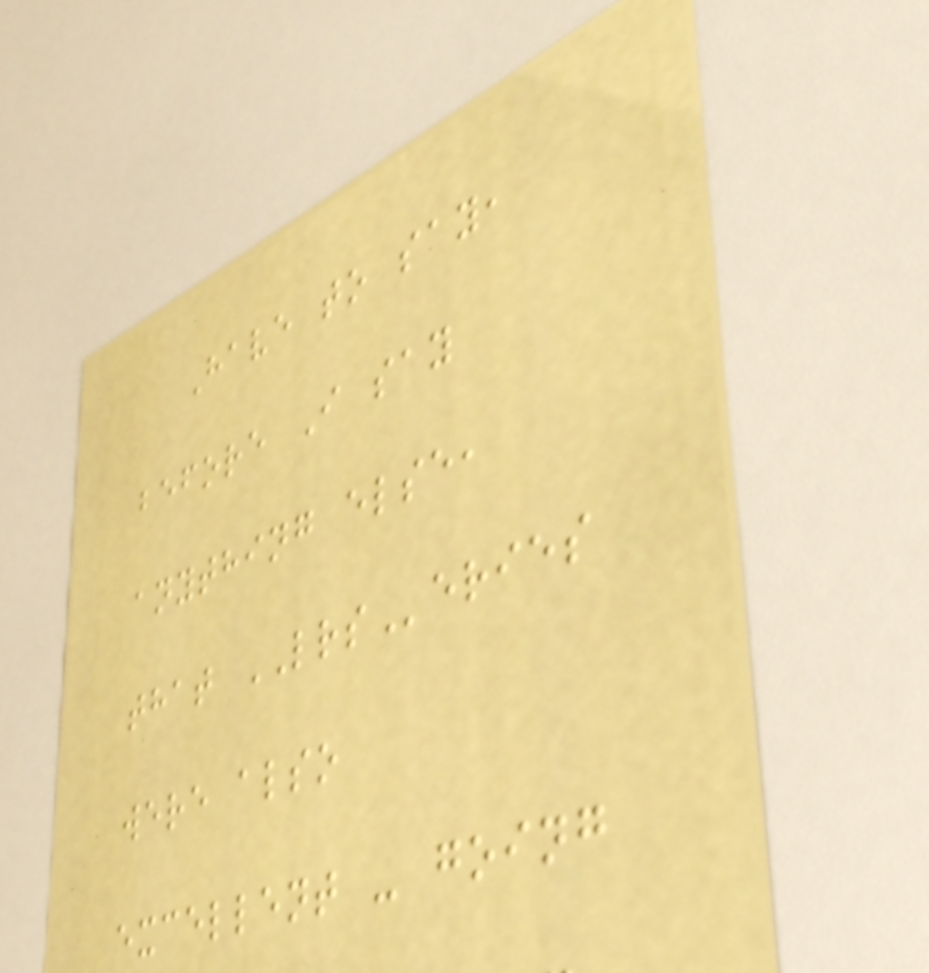Have to say,
before I say
anything else,
that LRSeries
were also
excellent - going
